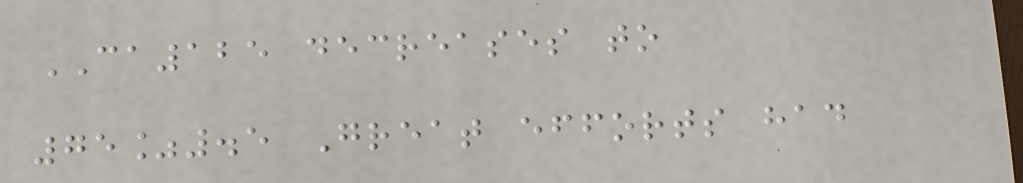CA125 decreases to
75%.5 Great efforts had
